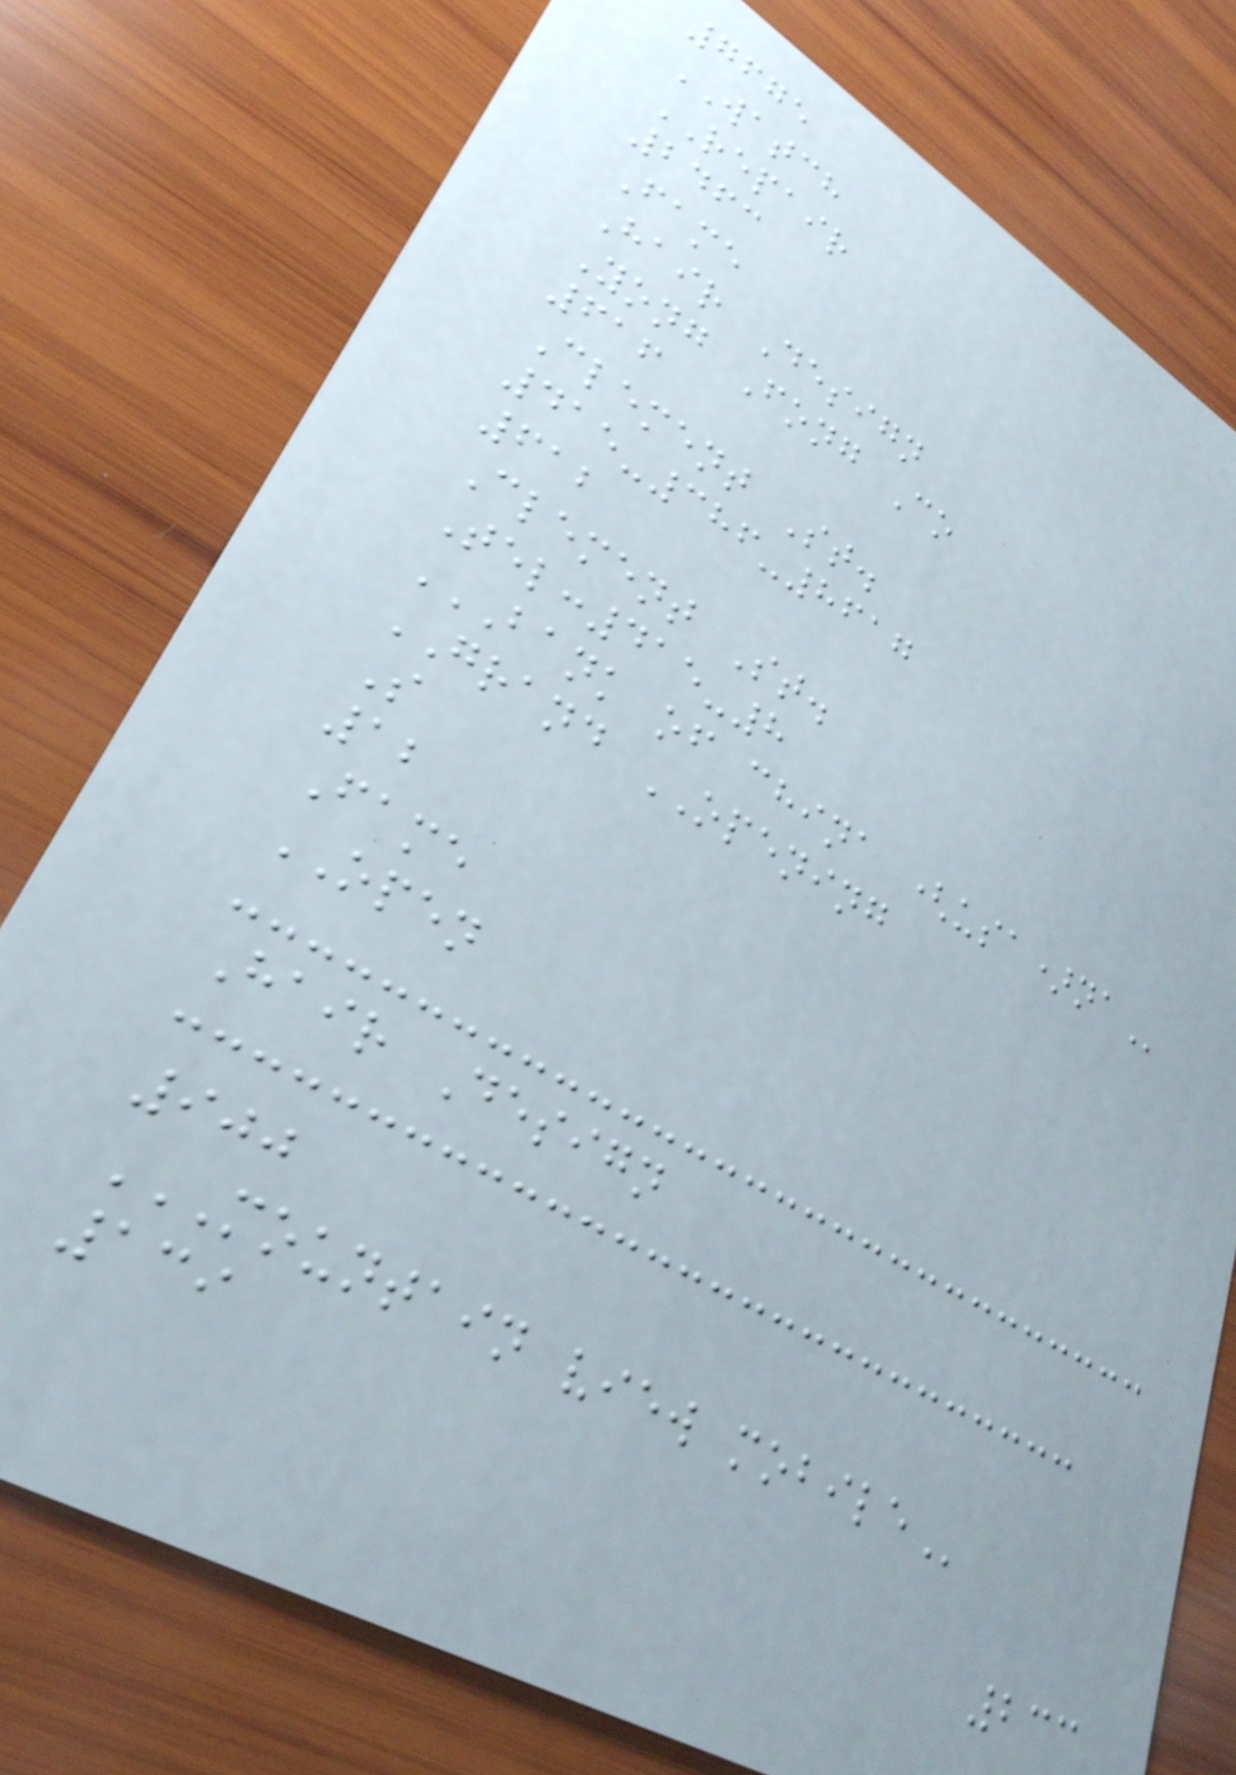7675
WATCH
REPAIR
2463
Fame
Hair Design
Yong Fong Co
616
Clement St.
415-386-8617
612
Clement St.
Tel:415-8
BANK OF CHINA (USA)NA
GRAND OPENING
S
12
Fame
OPEN
Hair Design
900
MOUNTAIN VIEW MOBILE
139
233
